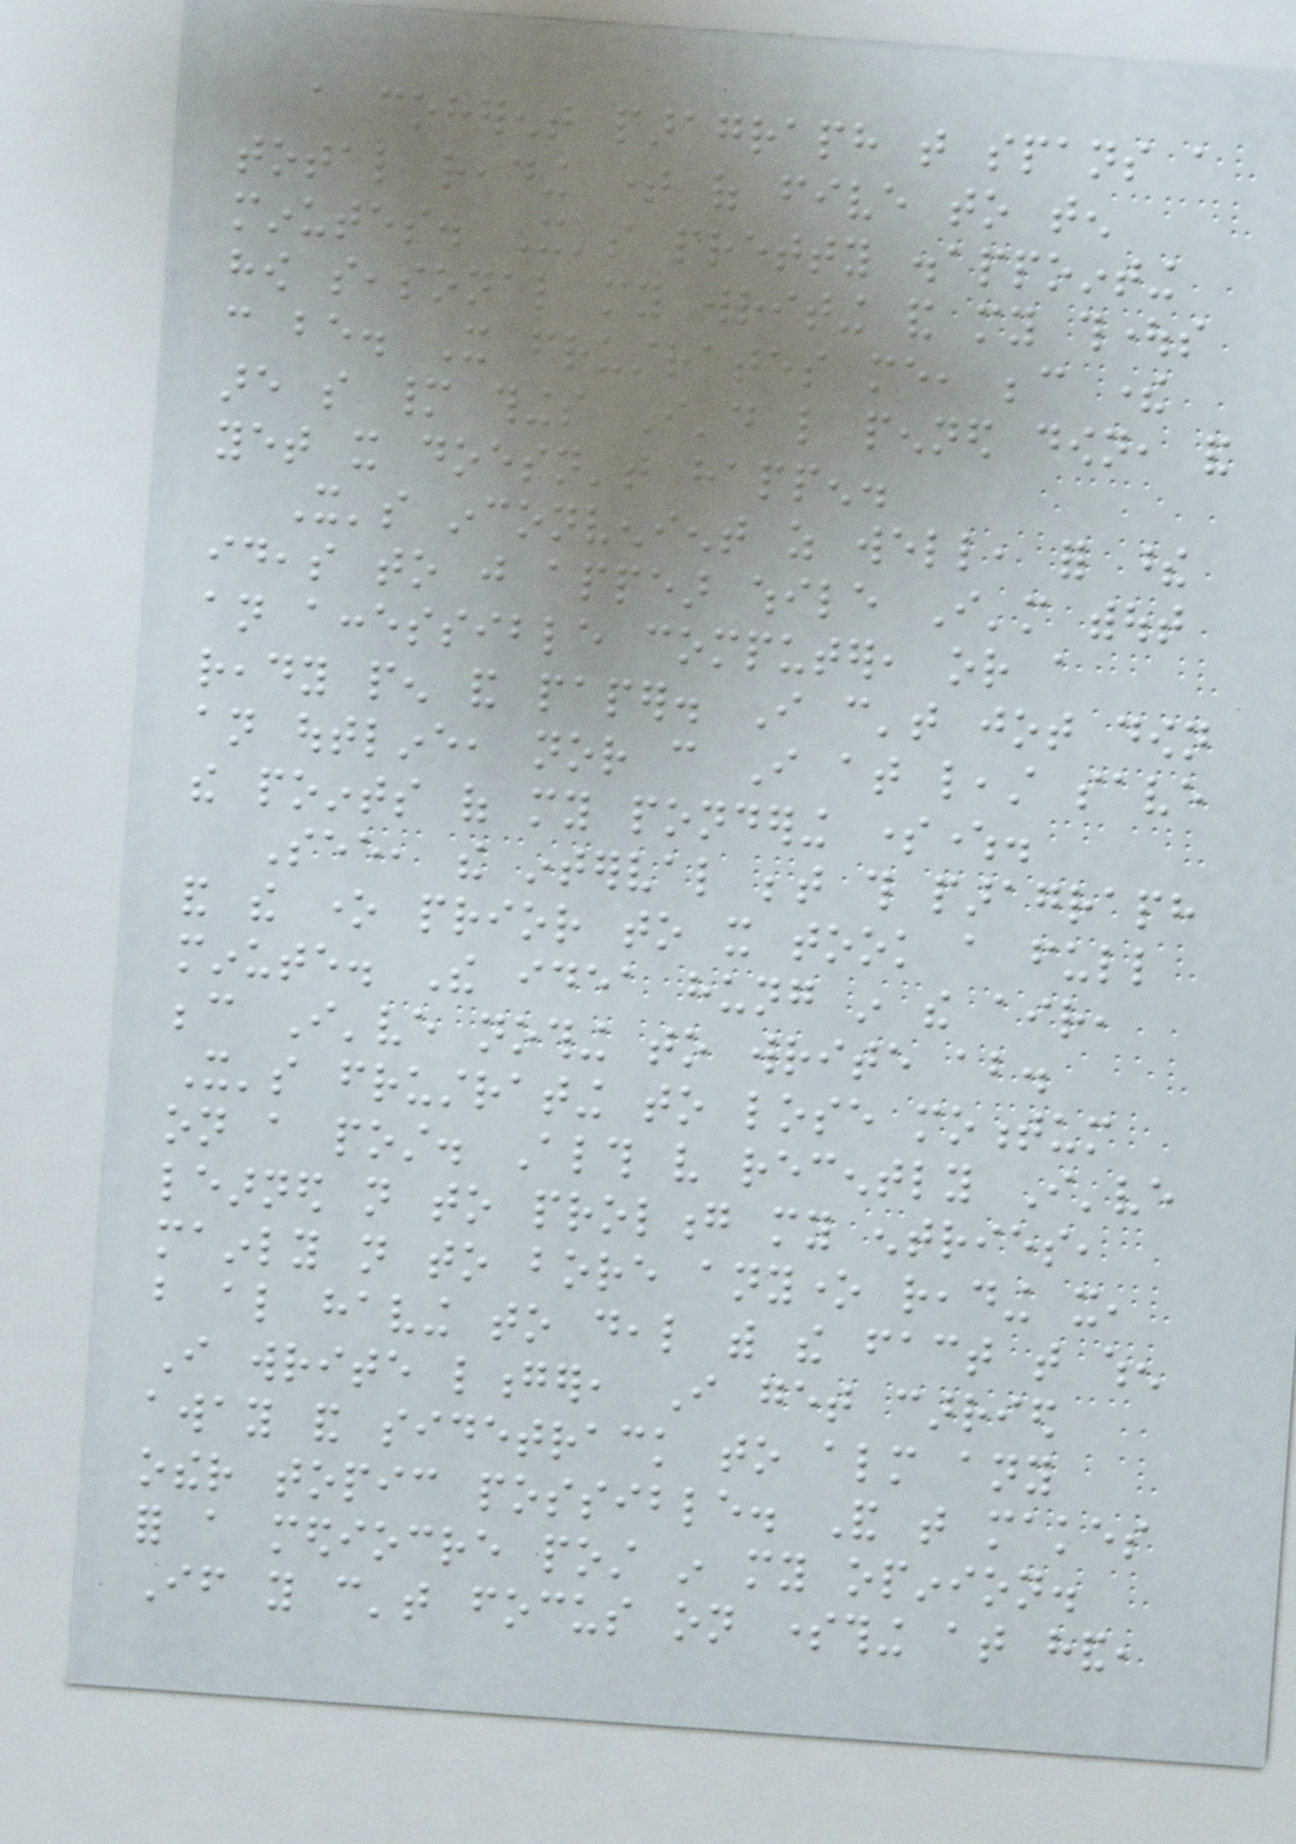a coherent paragraph that spans a
total reading time of five to ten
minutes. It's pretty disappointing
how seasonal my writing and my thoughts
can be. It frustrates me, because there
are so many things I'd like penned down, and
yet it doesn't happen.
It's inconvenient as well, for these
ideas to just appear while I'm without
an accessible computer, or a
ready pen and paper. I can't jot down
an outline, nor can I at least save
the points of my pondering somewhere.
See, the interval between this paragraph
and the one prior to it took a full
minute. The idea hung in the air,
because I've nothing to write about.
It's frustrating to lose momentum
on a post. Although very recently I've
learned not to prolong my entries,
mainly not to bore anyone reading it,
but also having to deal with the fact that when
I write longer, I get carried
away and sidetrack to almost any
other topic possible. And that makes
for a mediocre post in my opinion.
If you can't focus on something at hand,
